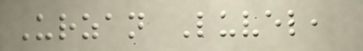Urzan Luvel,
